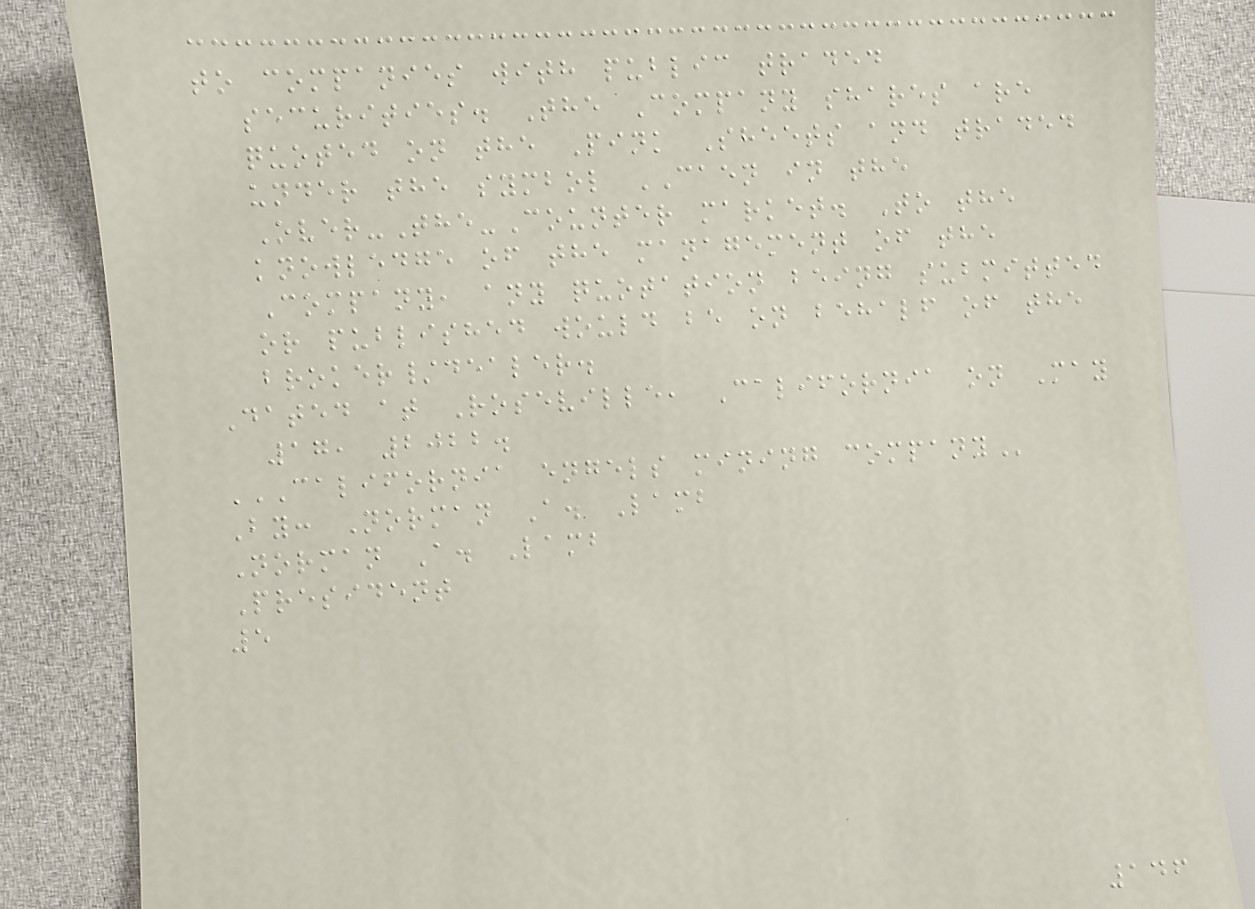to companies with public traded
securities. The Company shares are
quoted on the Pink Sheets and traded
under the symbol CAEN in the
Over-The-Counter market. To the
knowledge of the management of the
Company, any quotation being submitted
or published would be on behalf of the
broker/dealer.
Dated at Roseville, California on May
17, 2022.
CALIFORNIA ENGELS MINING COMPANY
By: Norman A. Lamb
Norman A. Lamb
President
5
146
